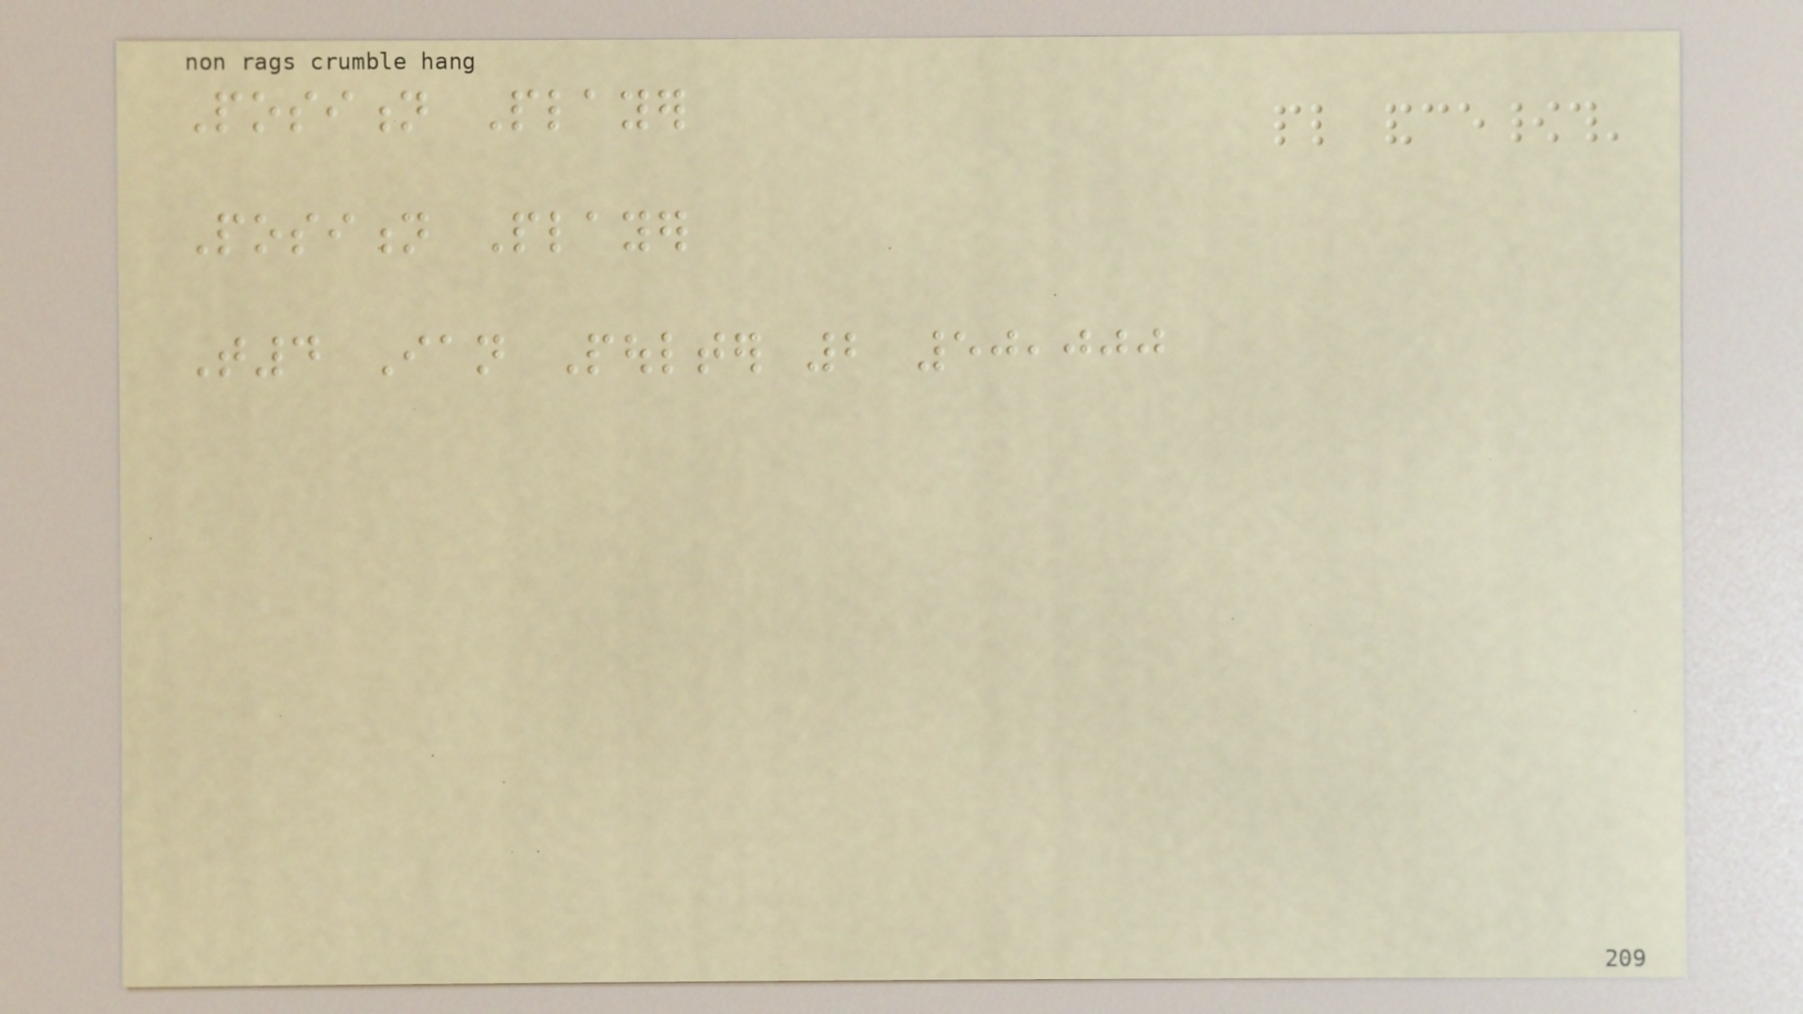Position Player
Position Player
T4 Ian Poulter 2 50,000
